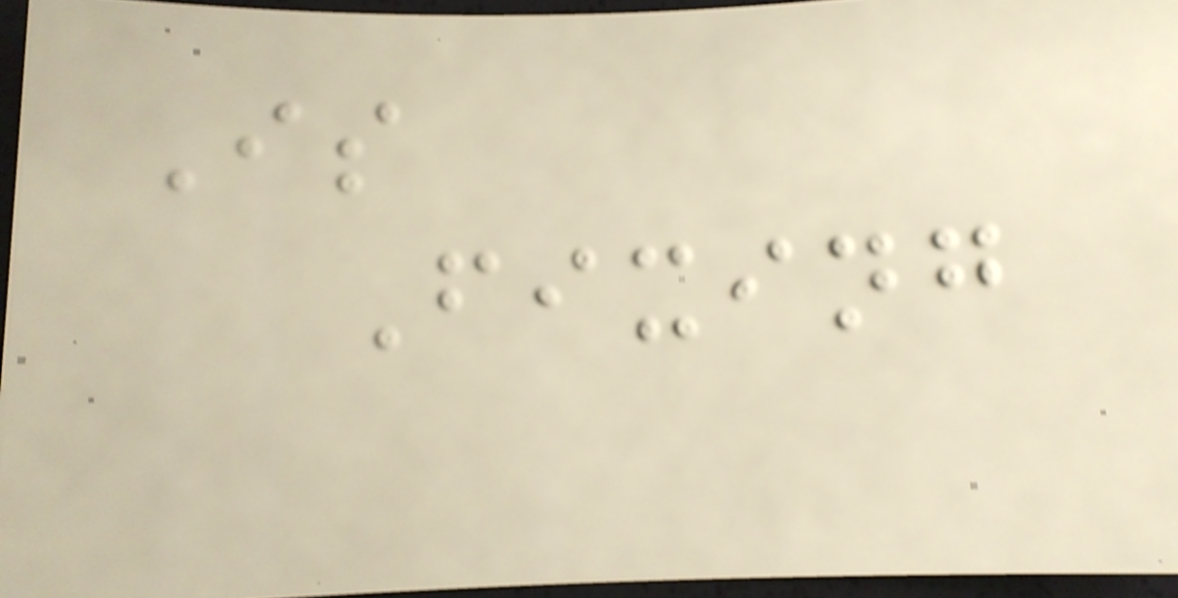Is
Fixing
